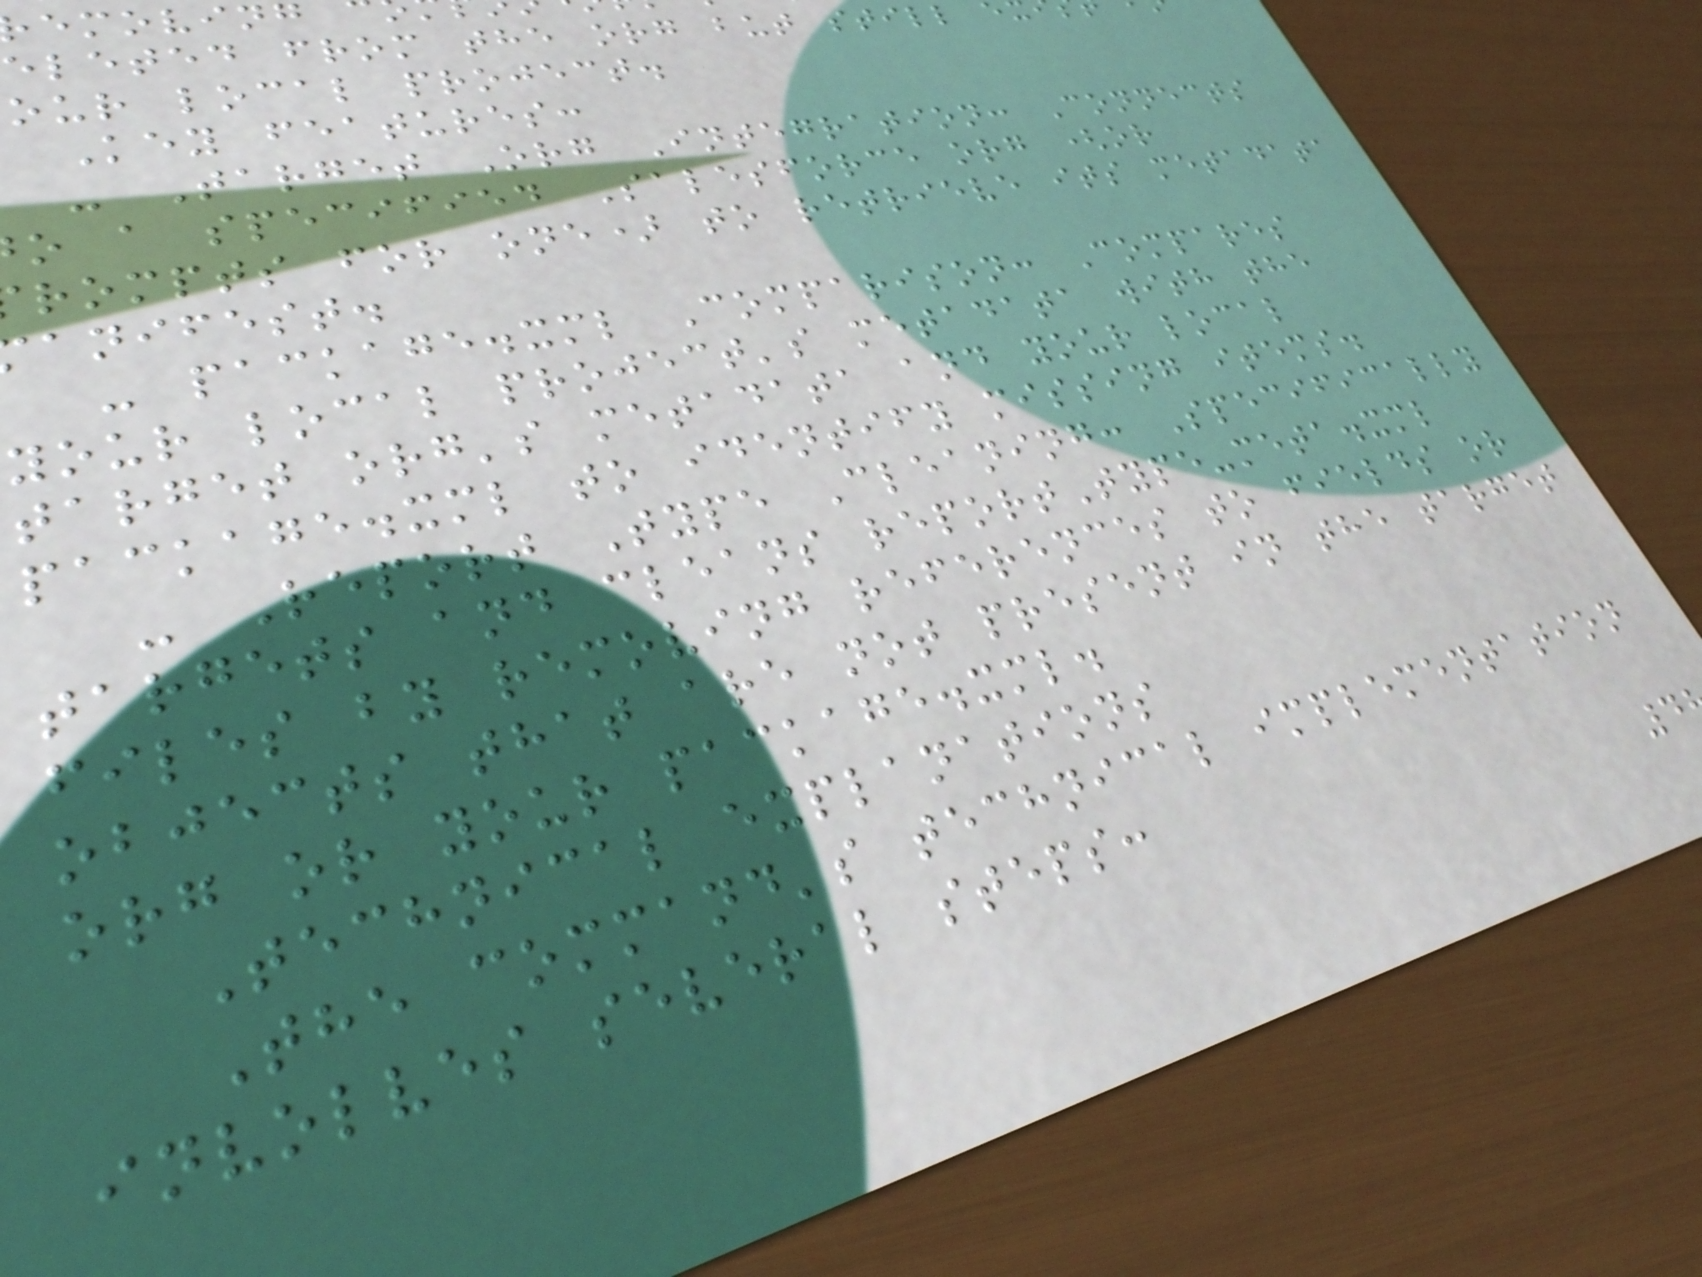eleted from the org but still e
our local project.
Key features:
- Target Org Integration: Connects
o a specified Salesforce org (or
rompts for one) to retrieve its metadata
anifest.
- package.xml Comparison: Compares
your local project's metadata with the
target org's metadata and your local
package.xml to identify missing items.
- Report Type Cleaning: Specifically
targets and cleans reportType-meta.xml
files by removing references to fields or
objects that are not present in the target
org or your package.xml.
Technical explanations
The command's technical implementation
involves several steps:
